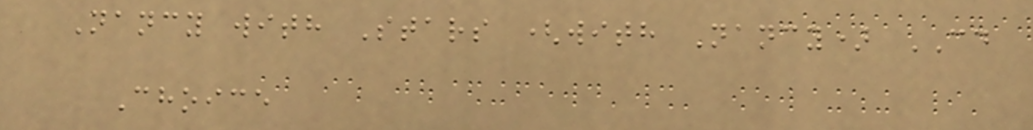Nancy with Stars (with Nancy) CD
Choice
